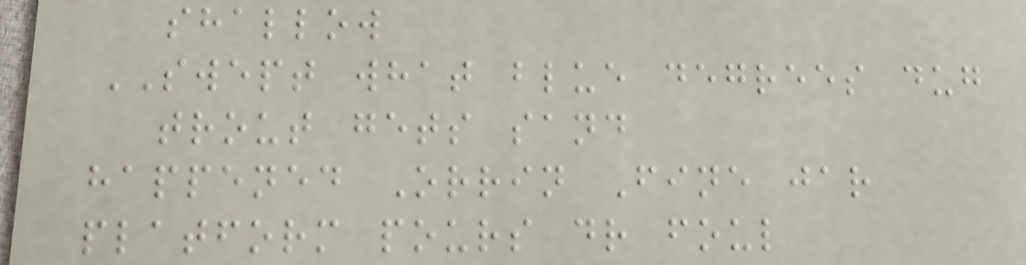shallow
SWEPT what blue degrees dug
trout gets sand
happened Orrin Fine jar
platform pours dr foul
